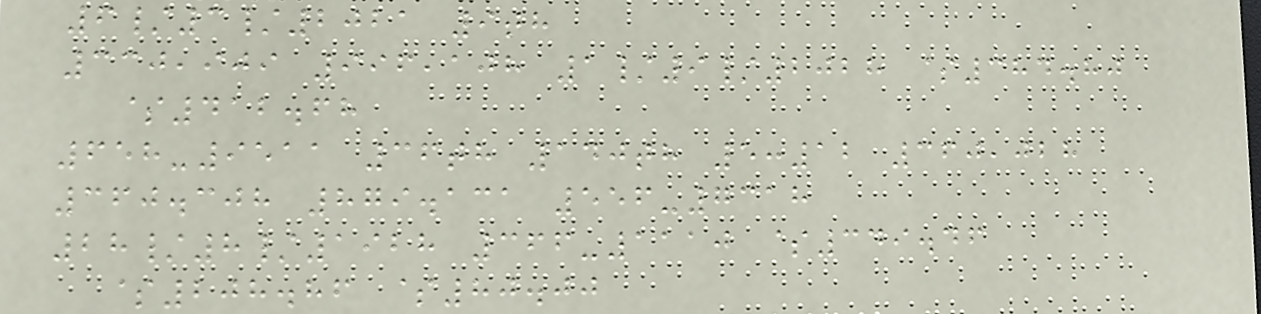6/3/2021 9th
330,909 996,108 1/9/2028 $384.80
$412.68
658-9511 36th 140th 5:12 360,028
360.308 879.131 556-7318
28/8/1928 366-1110 $349.46
$208.86 $80.00
